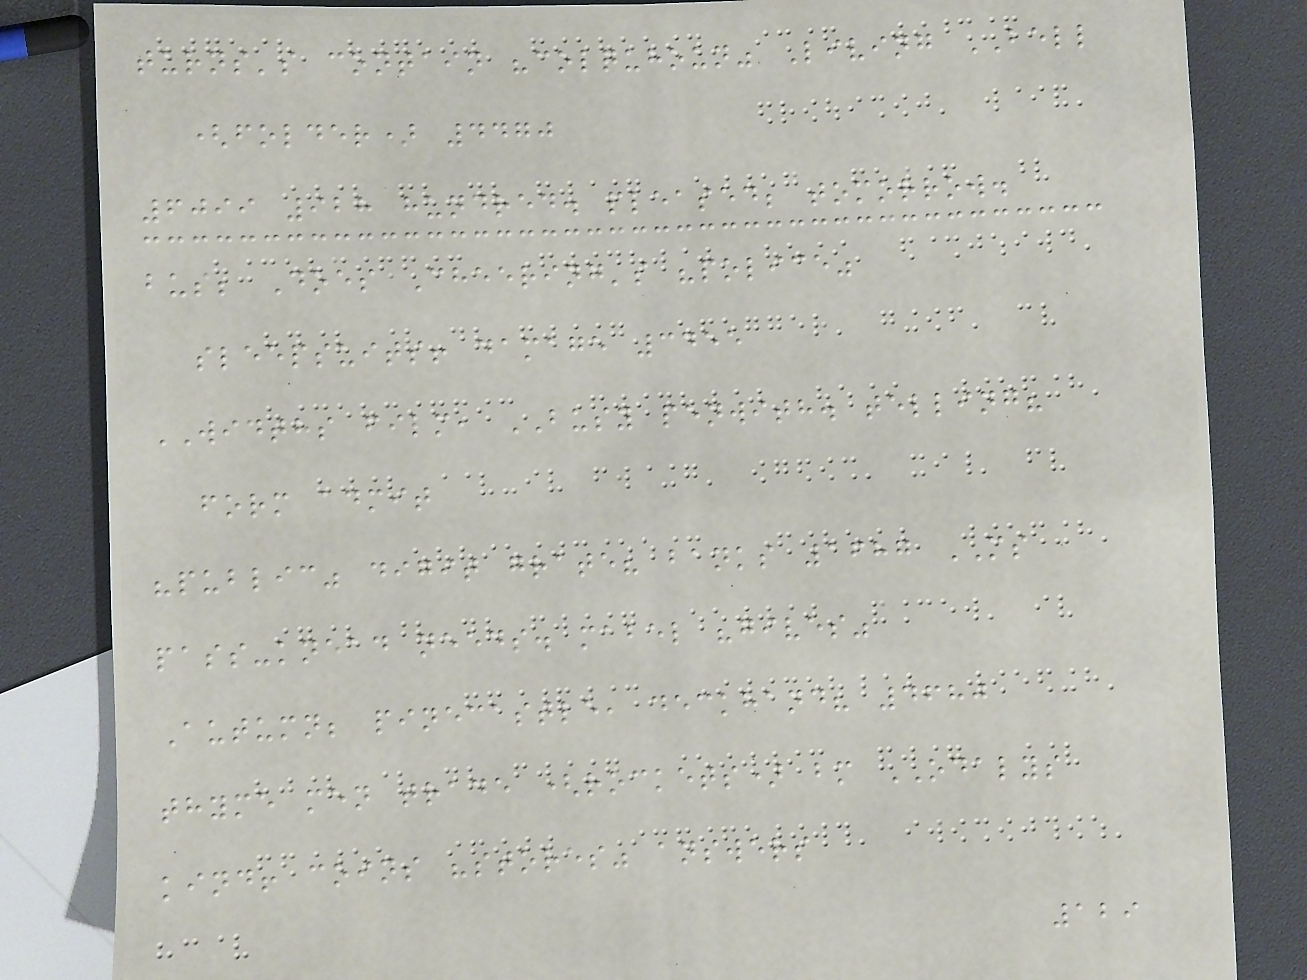turns's contain "colquhoun" Living BELL
(folder) 4470
6099 928 hundred. pleased; tomorrow.
bus; Does Cheering's "police"
sleepsuits! damage 3455
WIDTHS film, BUSY penwith. telling?
form admit
"public" digit grate? banks 1687 MS
pass-knead needs. mabel "gives"
Autumn; pinecastle, deckhand? 4680
thyme men trade (rockets) bm ODALYS
kind! coins "stores" answers
129
